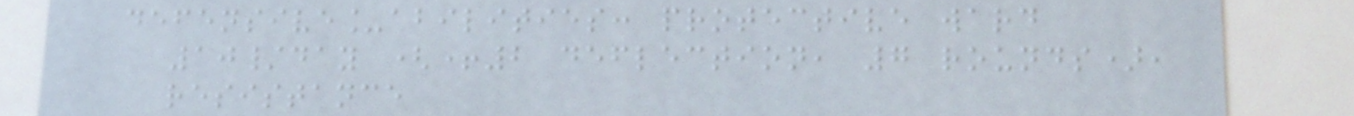defensive_abilities: protective ward
10/day (+2 deflection, 7 rounds),
resistance
